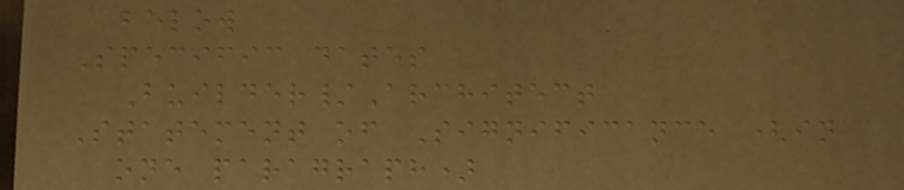below
Specific dates
Builder/Architect
Statement of Significance (in
one paragraph)
